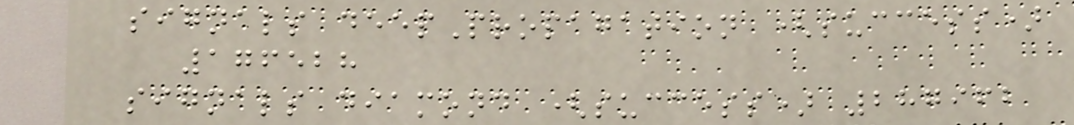signals deepPropagation (success)
176528
signals diamond (success) 287962
